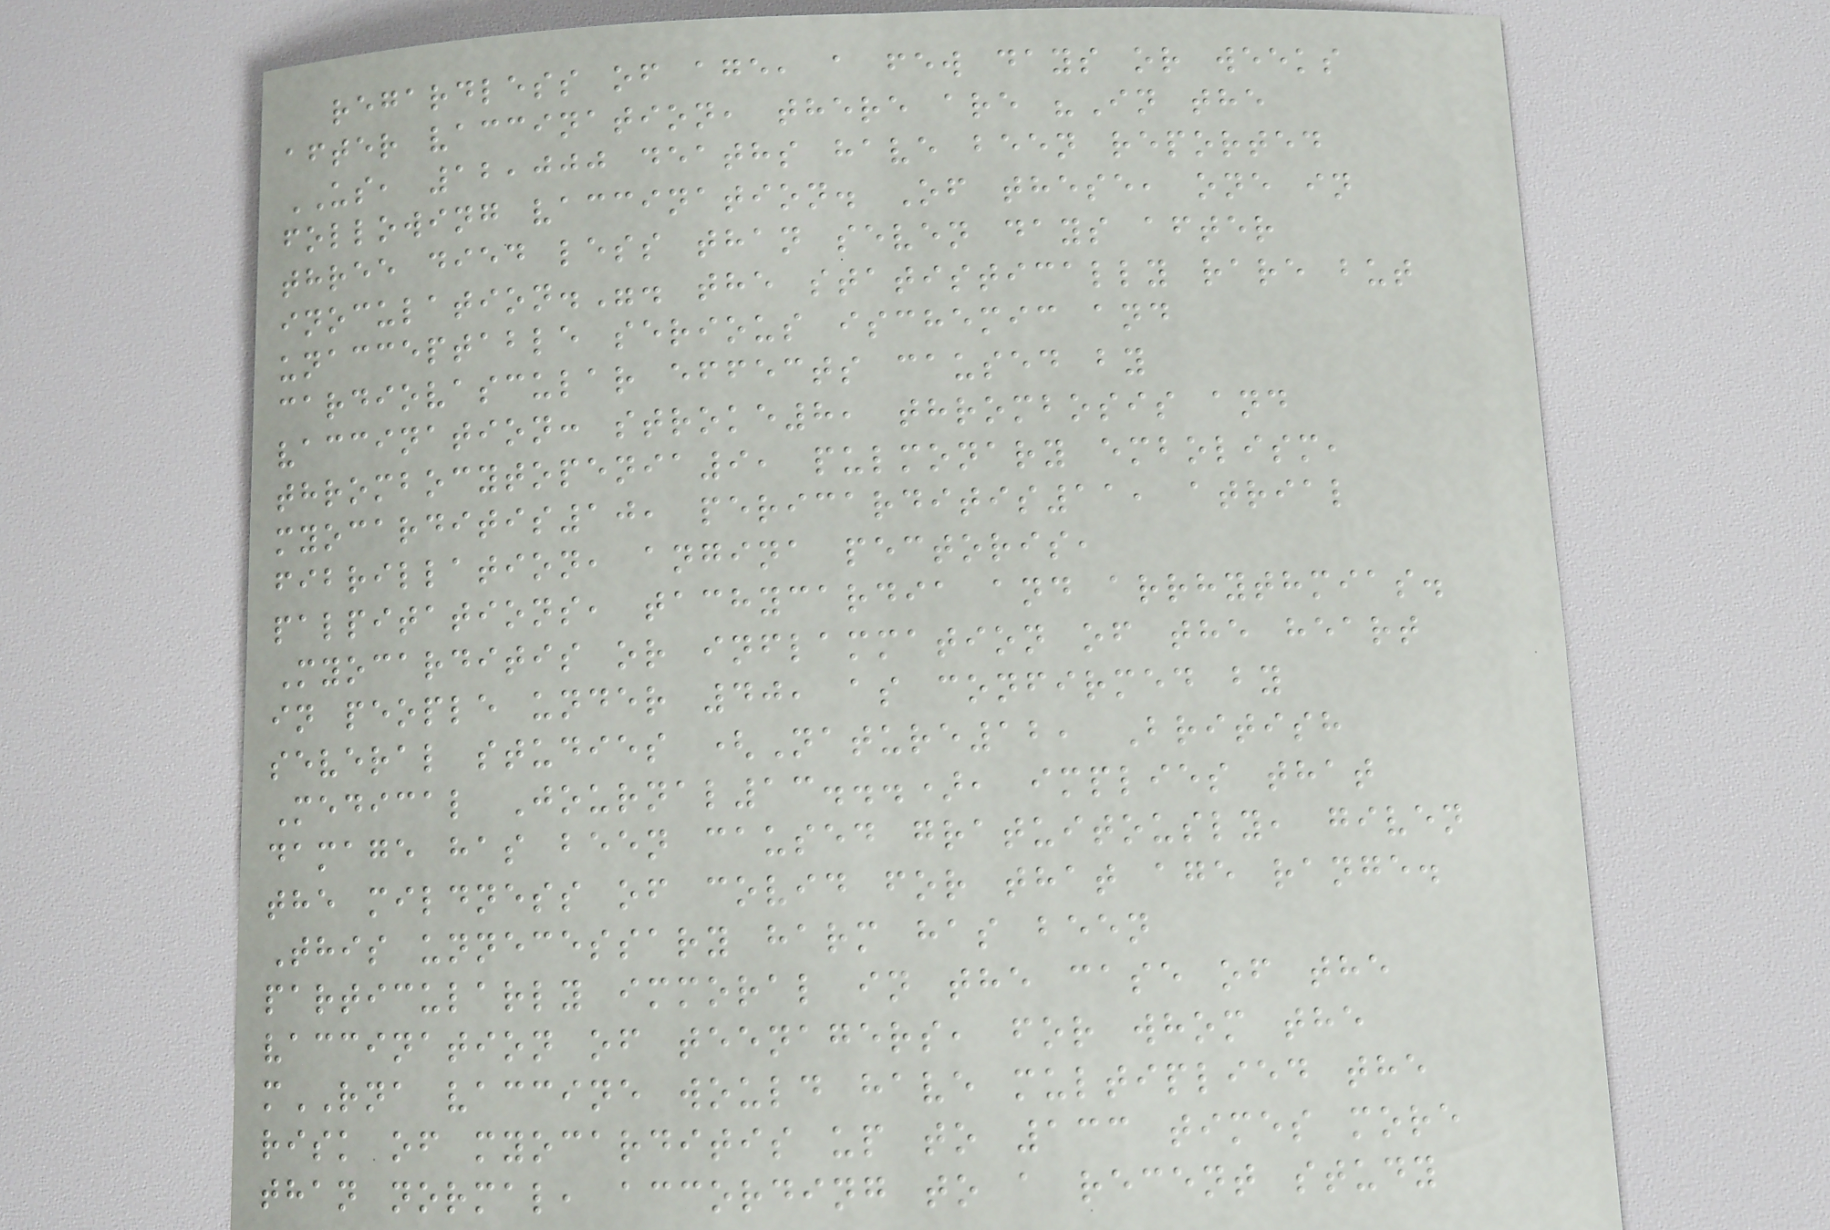regardless of age, a few days or weeks
after vaccination, there are "In the
US, 12,000 deaths have been reported
following vaccination. Of these, one in
three died less than seven days after
inoculation.". the statistically rare but
unacceptable serious ischemic and
cardiovascular effects caused by
vaccination: stroke8, thrombosis and
thrombocytopenia9, pulmonary embolism,
myocarditis10, pericarditis11, atrial
fibrillation, angina pectoris,
palpitations, tachycardia and arrhythmias.
Myocarditis or inflammation of the heart
in people under 40, as confirmed by
several studies (Nature12, British
Medical Journal13...), implies that
damage has been caused gratuitously, given
the mildness of covid for that age range.
This unnecessary harm has been
particularly immoral in the case of the
vaccination of teenagers, for whom the
mRNA vaccine would have multiplied the
risk of myocarditis up to 133 times more
than normal, according to a recent study
